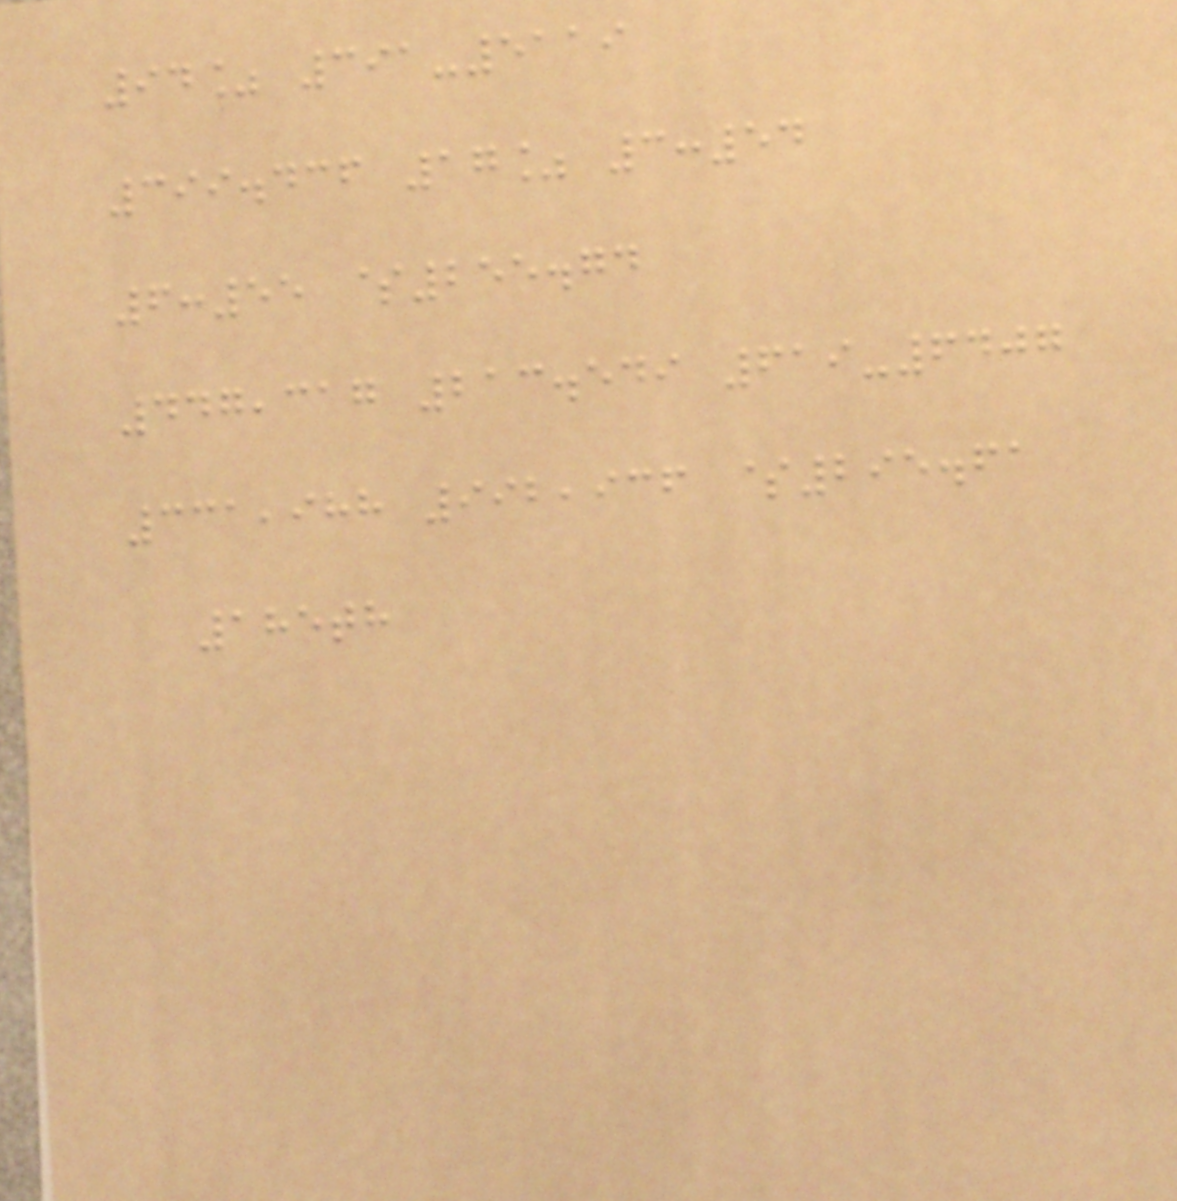94% 391-5119
399.436 17% 3:54
6:55 $255.74
447,317 213.549 619-6407
331,988 992,936 $295.61
185th
